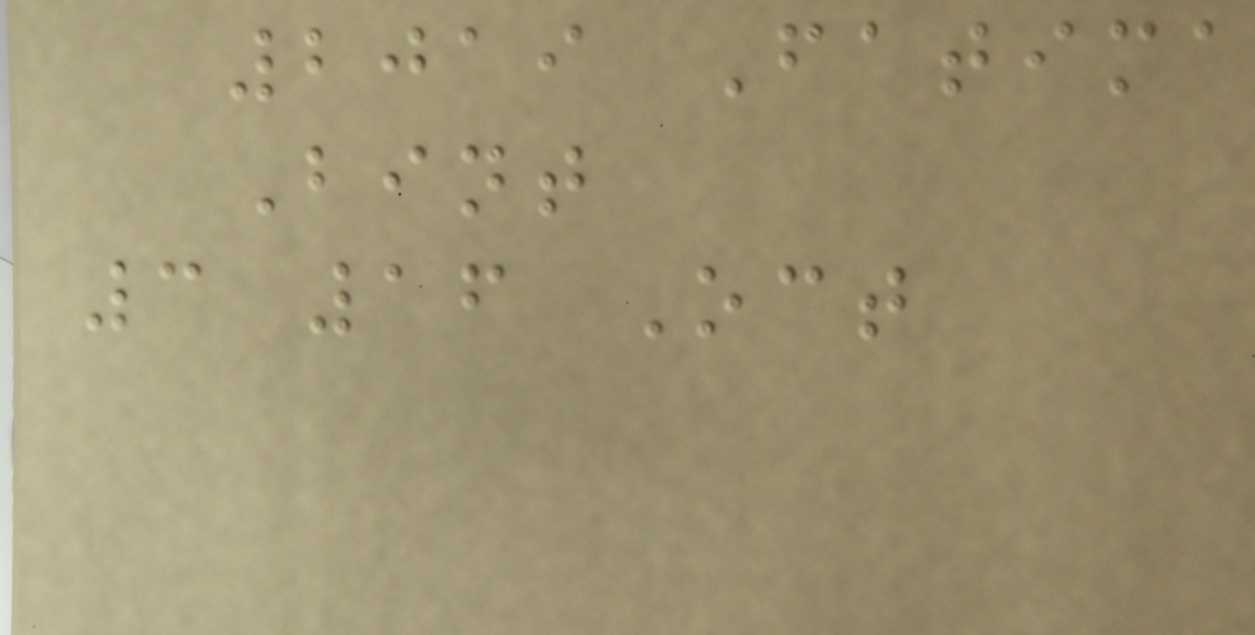2019 Fatima
Bint
3 16 Oct
